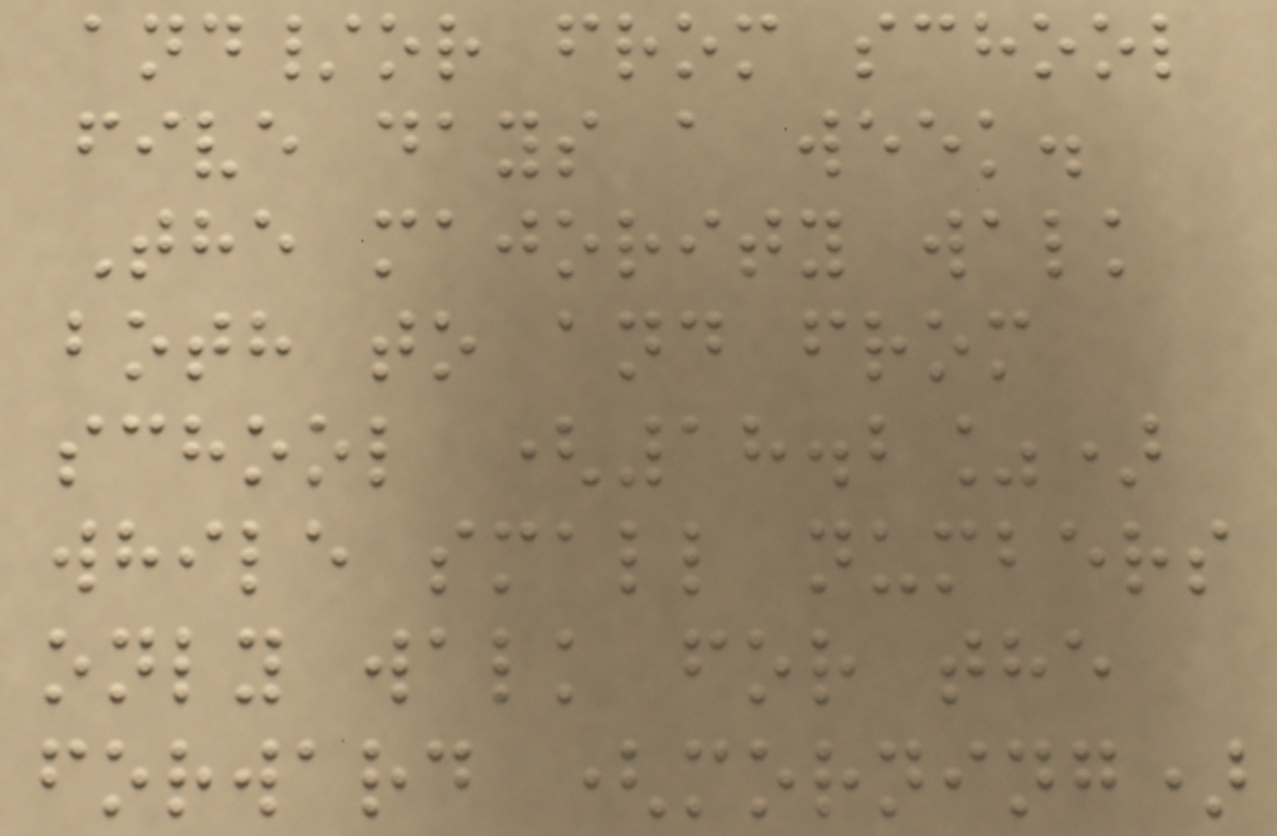and/or from school
five days a week.
The majority walk
both to and from
school (18.2%)
while small numbers
only walk for the
forward (morning)
